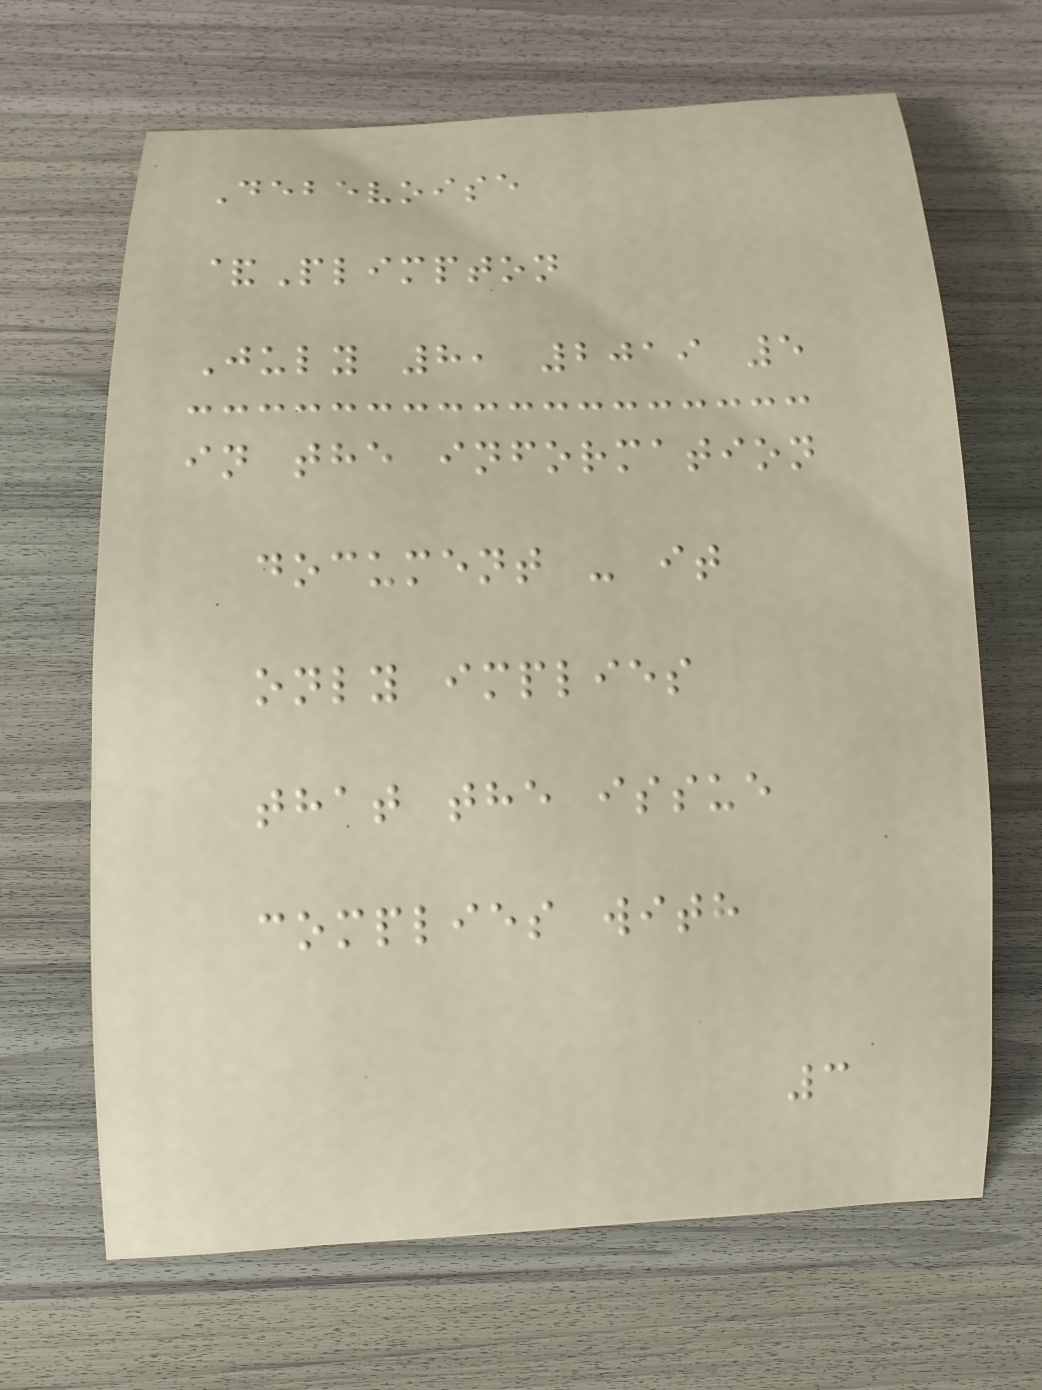Debevoise
&Plimpton
July 8, 2019 5
in the information
document - it
only implies
that the issue
complies with
3
